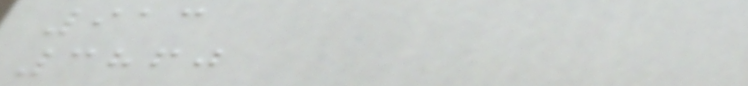913
3860
